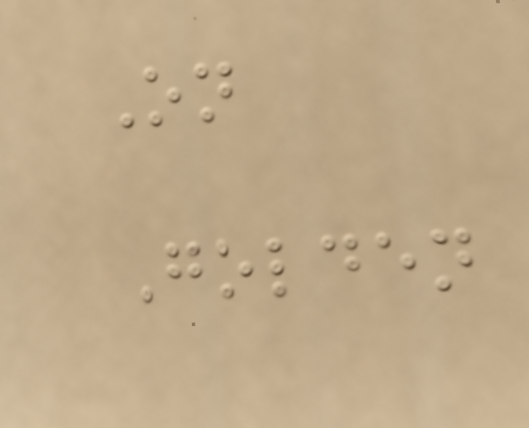On
Golden
